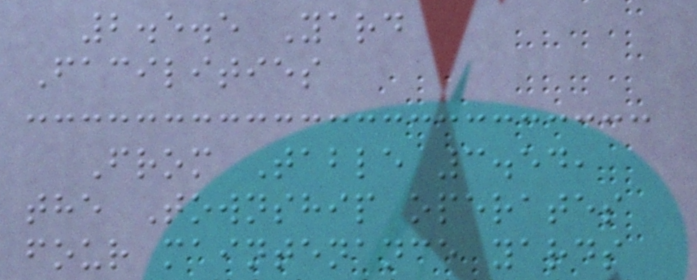2.5.5 Yard
Facilities
From Table 3.54,
the Township operates
four maintenance yards
